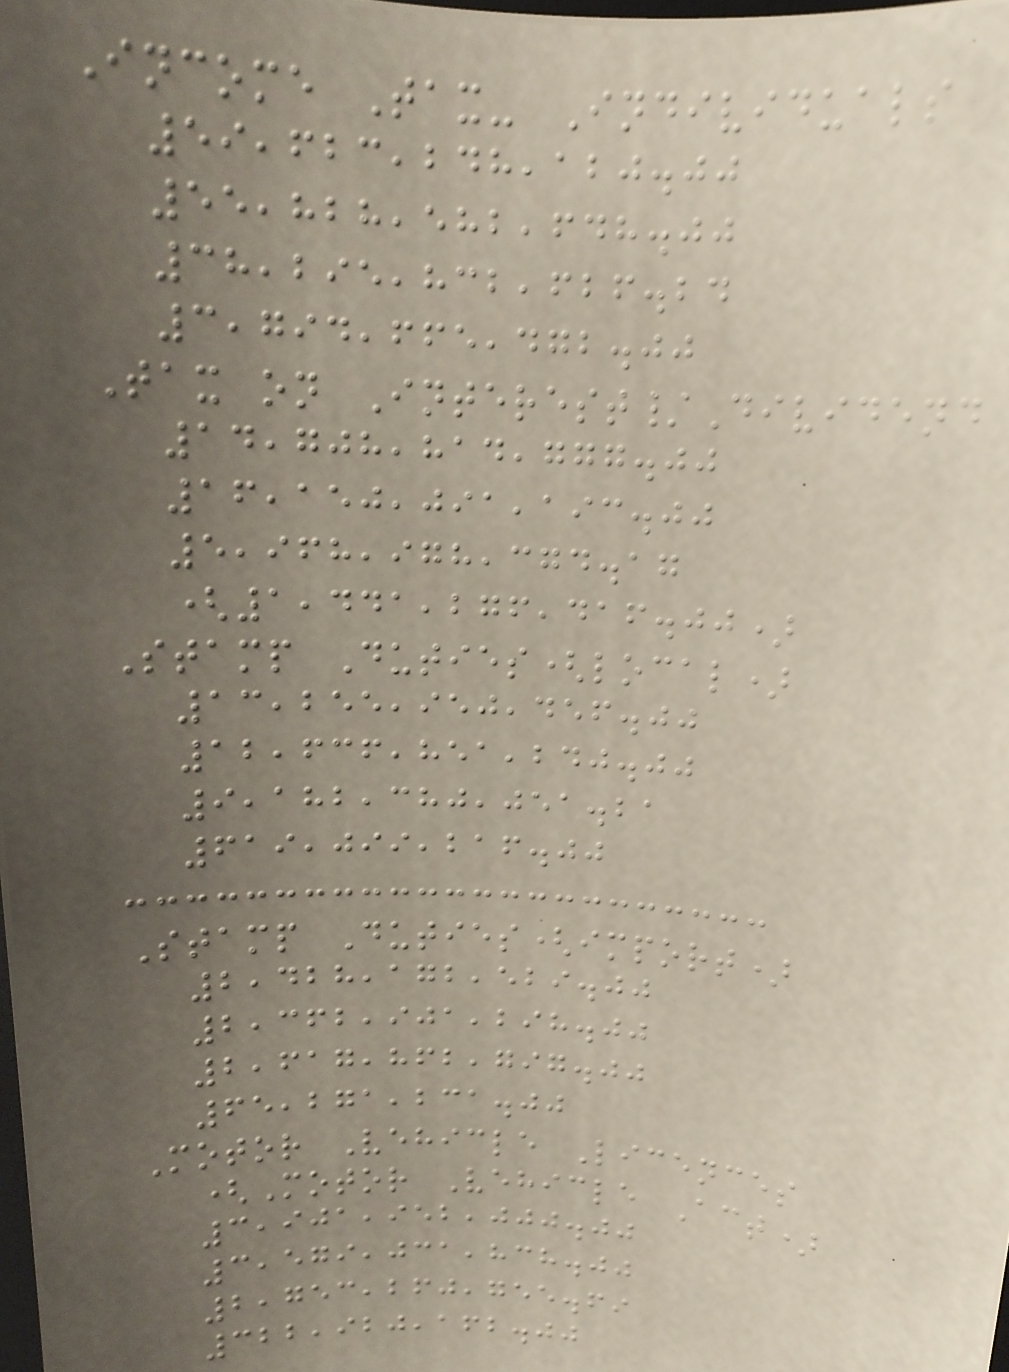Income Tax- Individuals
59,623,248,120.00
55,828,582,648.00
38,295,832,626.24
3,794,665,472.00
Tax on Interest/Dividend
14,708,814,777.00
16,150,091,193.00
5,968,978,374.17
(1,441,276,416.00)
Stamp Duties(local)
13,255,950,456.00
12,636,851,240.00
9,182,380,051.21
619,099,216.00
Stamp Duties(import)
2,428,172,529.00
2,362,901,298.00
2,617,862,797.00
65,271,231.00
Motor Vehicle Licences
(Motor Vehicle Act)
3,901,952,000.00
3,579,031,838.00
2,753,260,755.69
322,920,162.00
